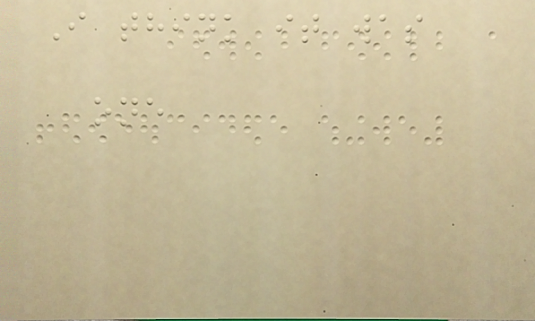I think it was
one
